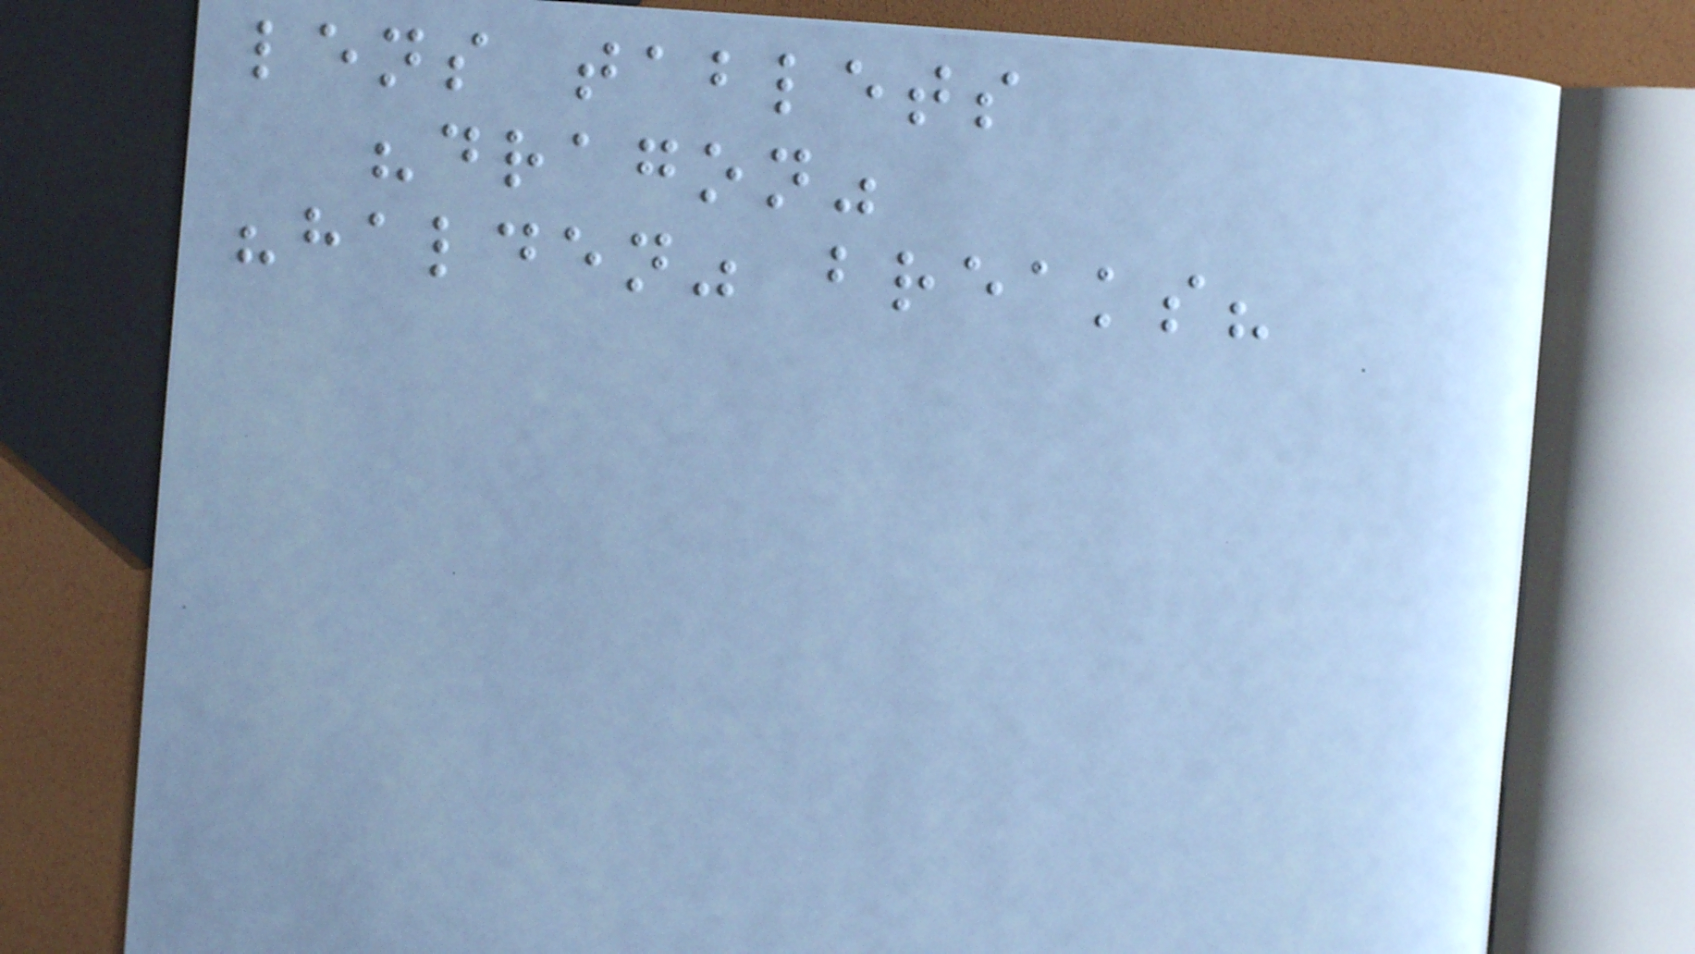lens tablets
"dragon"
"halden" breaks?
